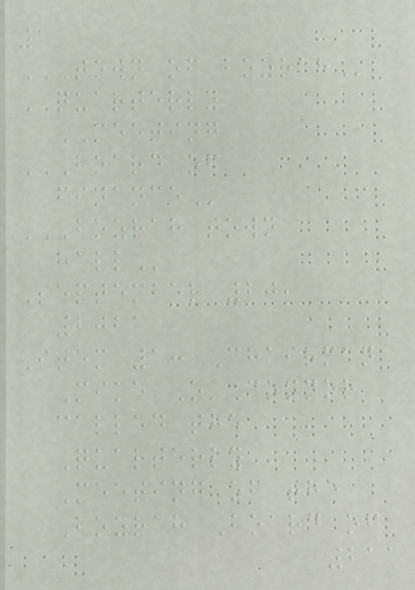1
TOWN OF BOZRAH
QUARTERLY
MEETING
BOARD OF
FINANCE
BOZRAH TOWN
HALL
September 20,
2021
Item 1: Chairman
Mike O'Connor
called the
Quarterly
Meeting of the
Bozrah Board of
211
